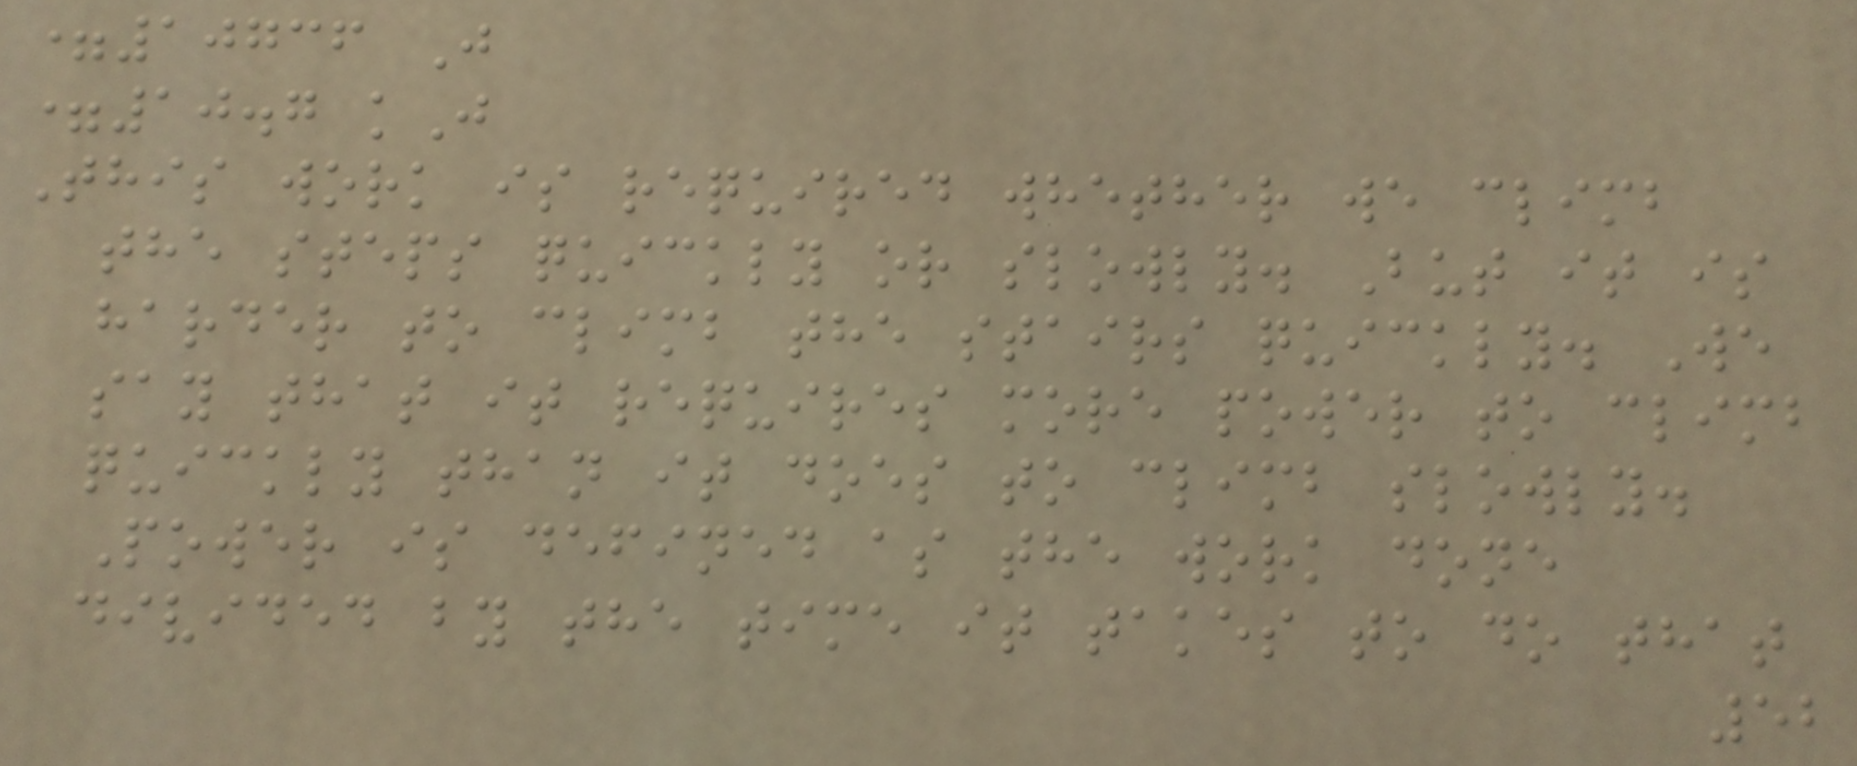=10736 J
=10.7 kJ
This work is required whether we climb
the steps quickly or slowly. But it is
harder to climb the stairs quickly. We
say that it requires more power to climb
quickly than it does to climb slowly.
Power is defined as the work done
divided by the time it takes to do that
52
